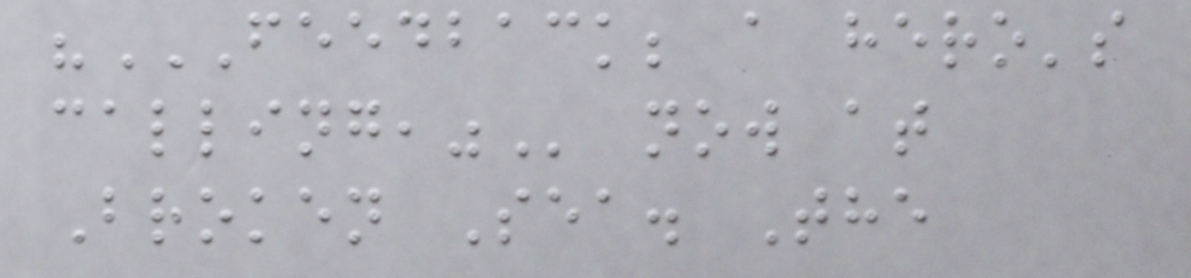"FEEDBACK; A HERO'S
CALLING," now at
Broken Sea. The
